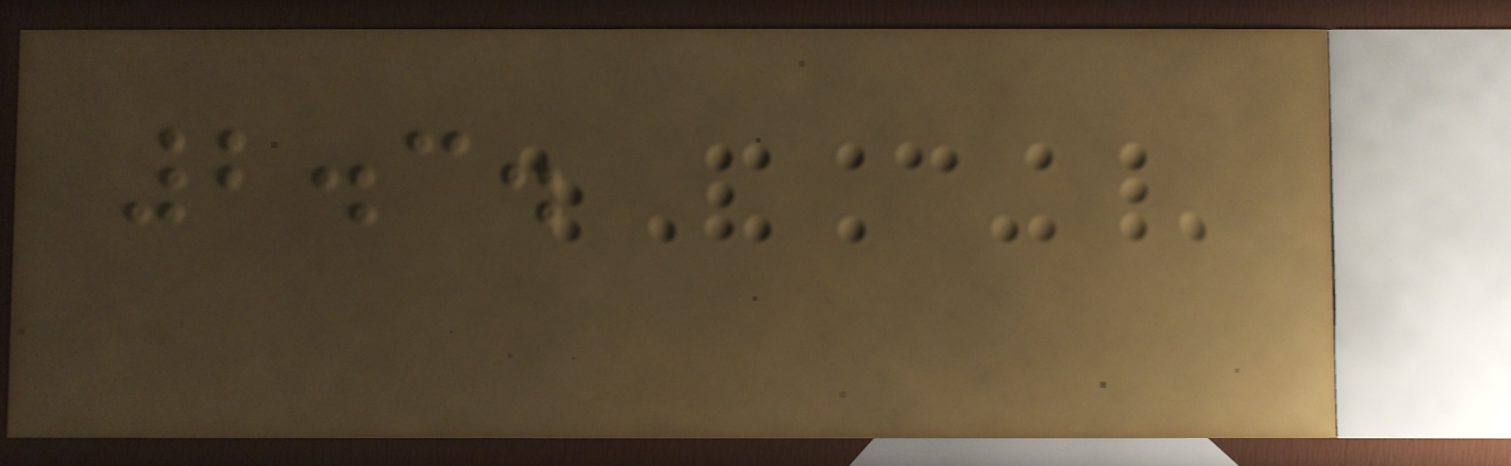2.3.
